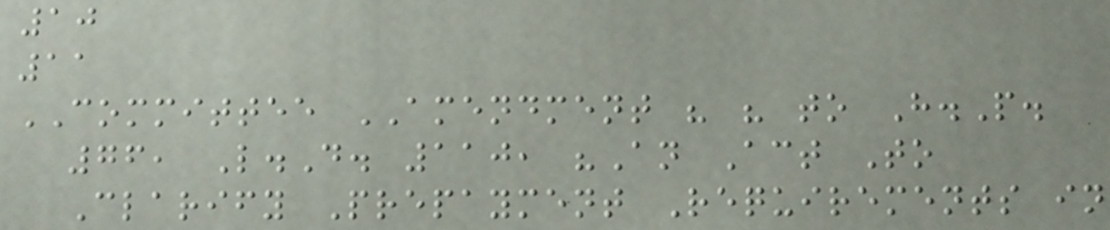10
11
COMMITTEE AMENDMENT " " to H.P.
76, L.D. 110, "An Act To
Clarify Prepayment Requirements in
